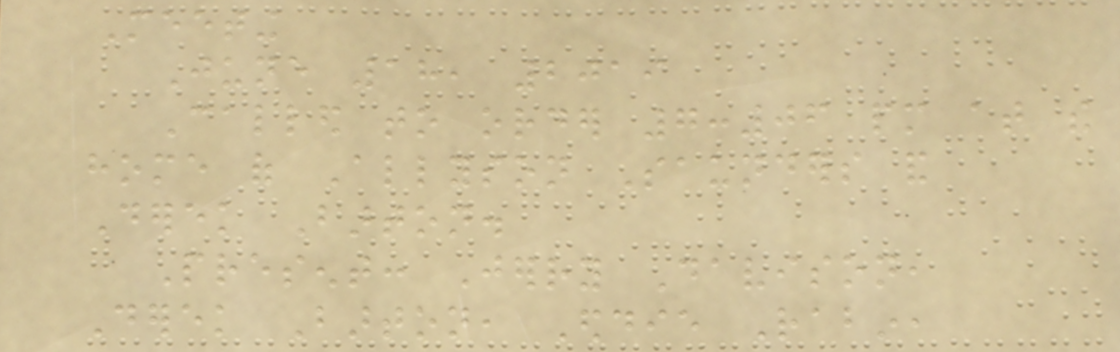Meeting
June 18, 2019
Called to order 7:06 pm at the
home of Allyson Saunders and
Derek Barton.
Present: Jerry Davison,
Derek Barton, Eddie Rabin,
